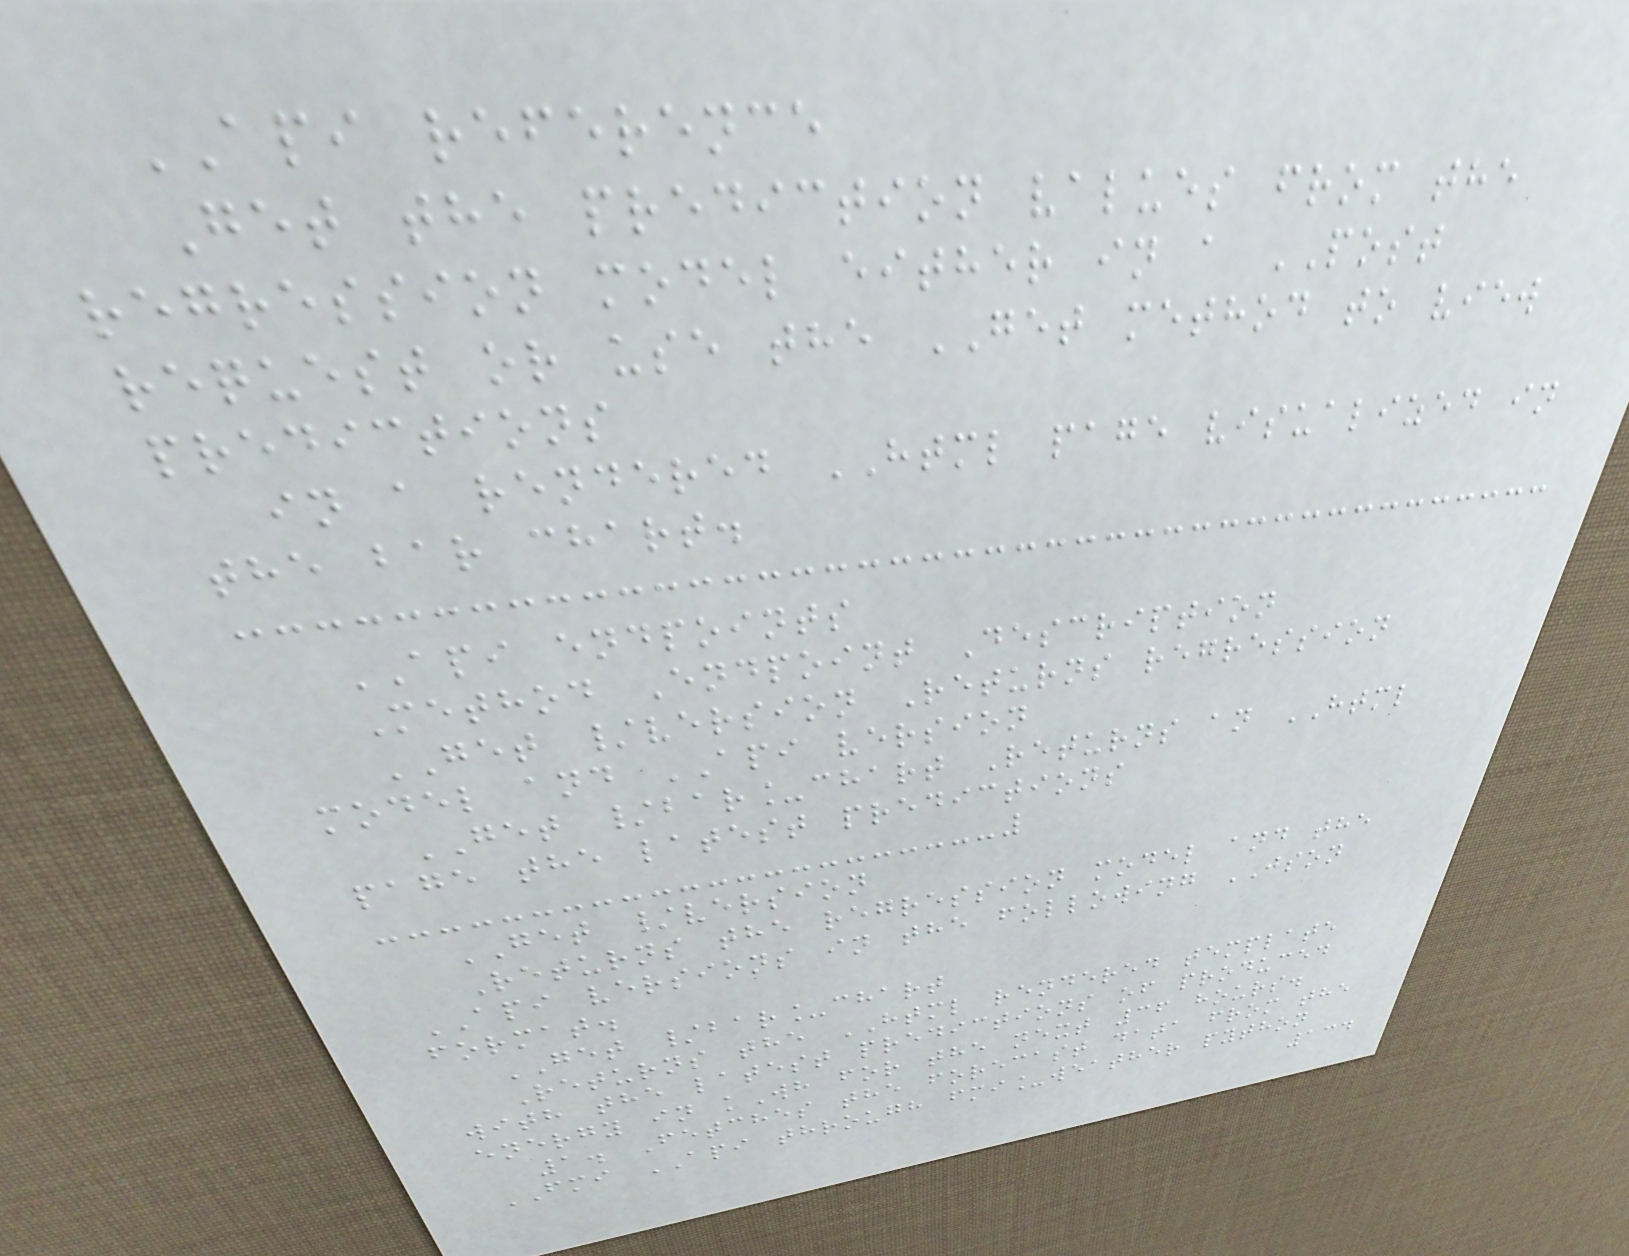API reference
Get the prediction values from the
regression model either in a POST
request or use the GET method to view
predictions
in a rendered HTML page visualized in
the bar chart.
API endpoints
Method Endpoint Description
GET /version Returns regression
model and API version
GET /bar_chart Returns an HTML
page the latest predictions
GET /version
Returns the regression model and the
API versions in the following JSON
format.
GET /bar_chart
Returns the HTML rendered template
with the latest predictions of produced
energy in kWh for the next 36 hours.
1. Fetches the forecast data from the
FMI API through fmi_weather python
134
